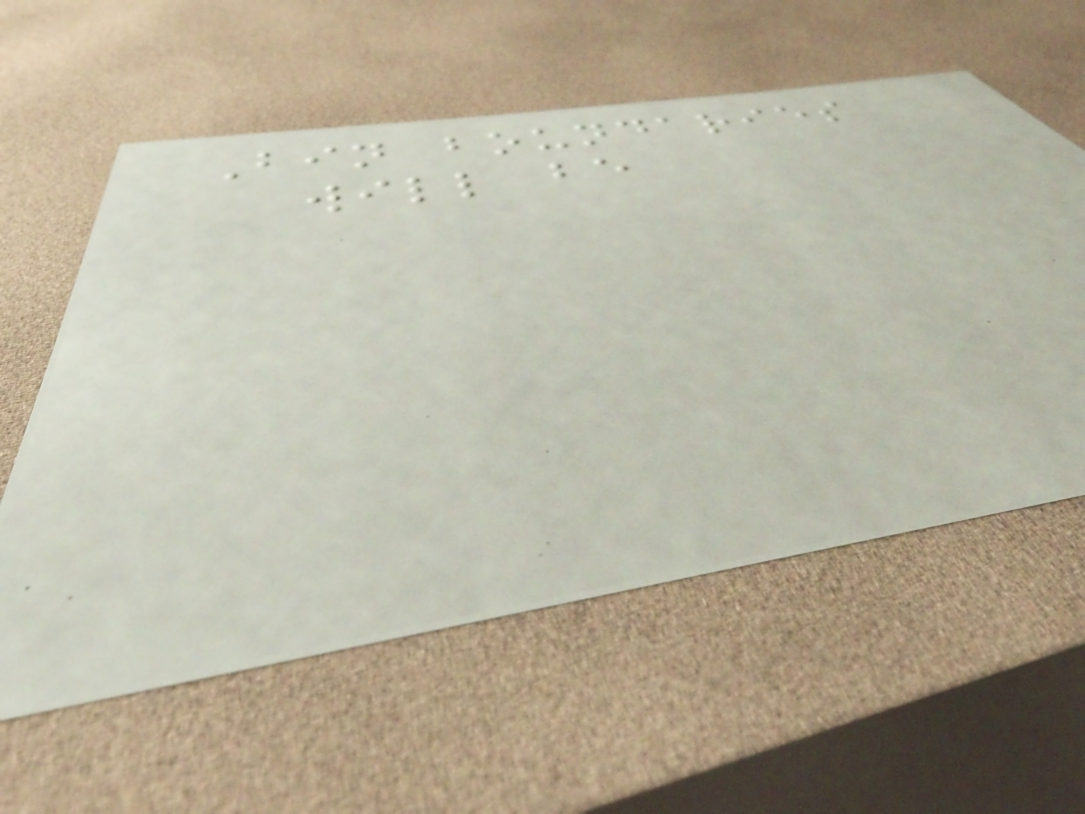Bin boundaries
will be
